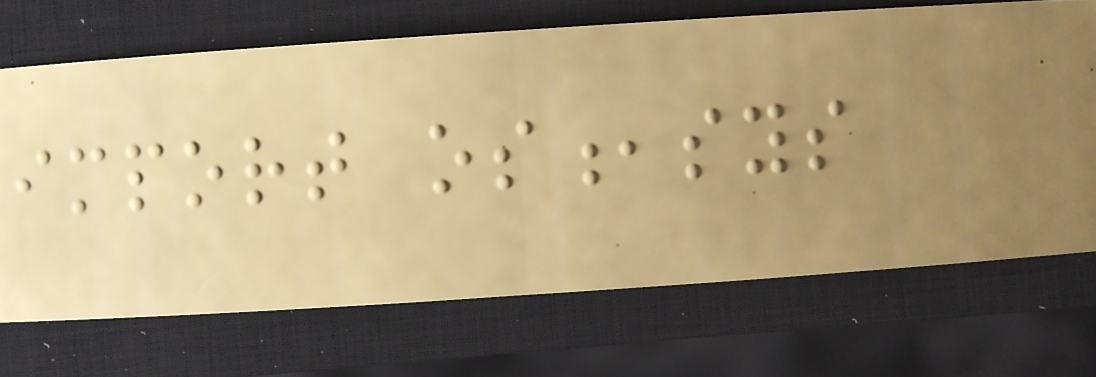import os,sys
